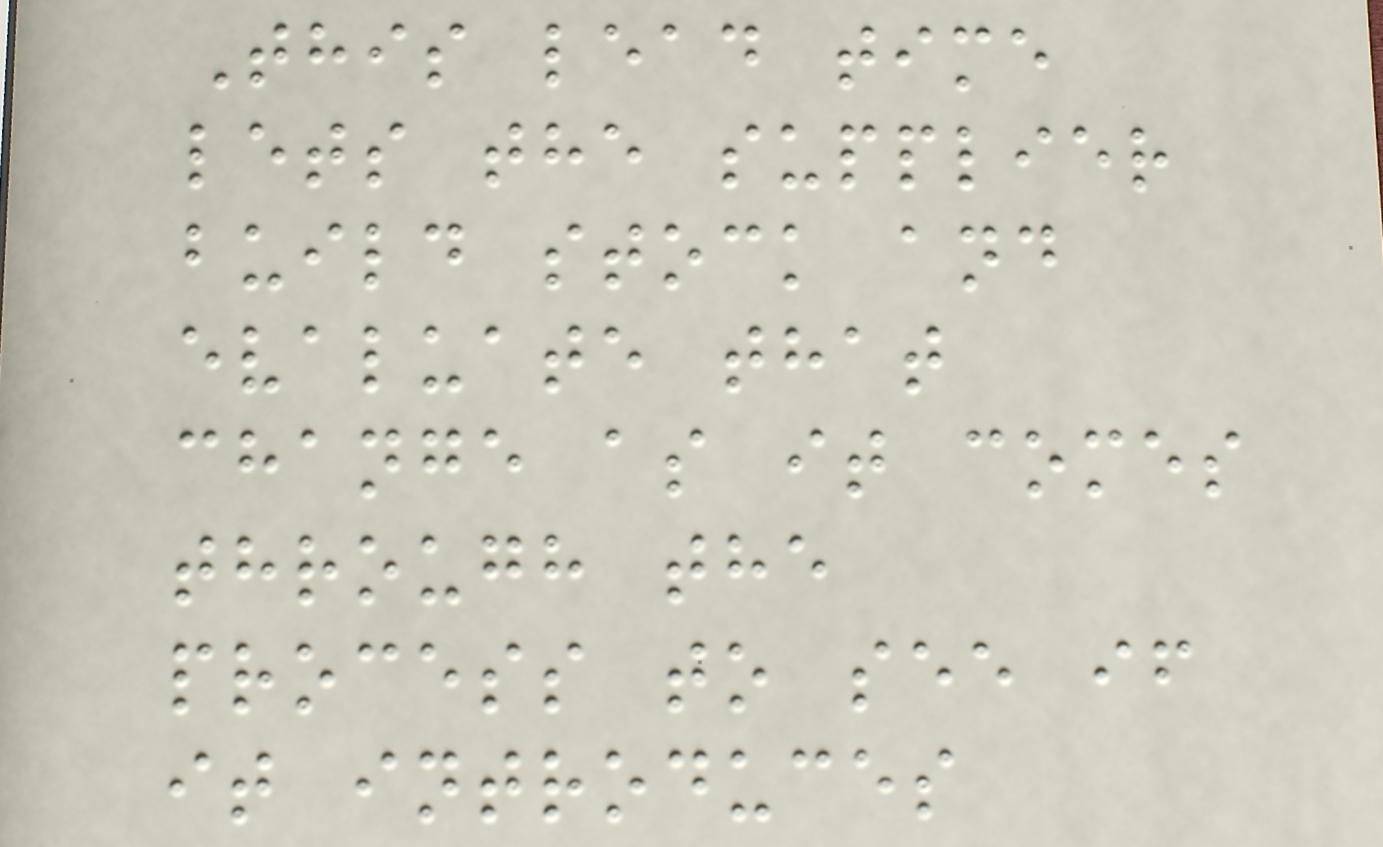This lead time
lets the supplier
build stock and
evaluate that
change as it comes
through the
process to see if
it introduces
